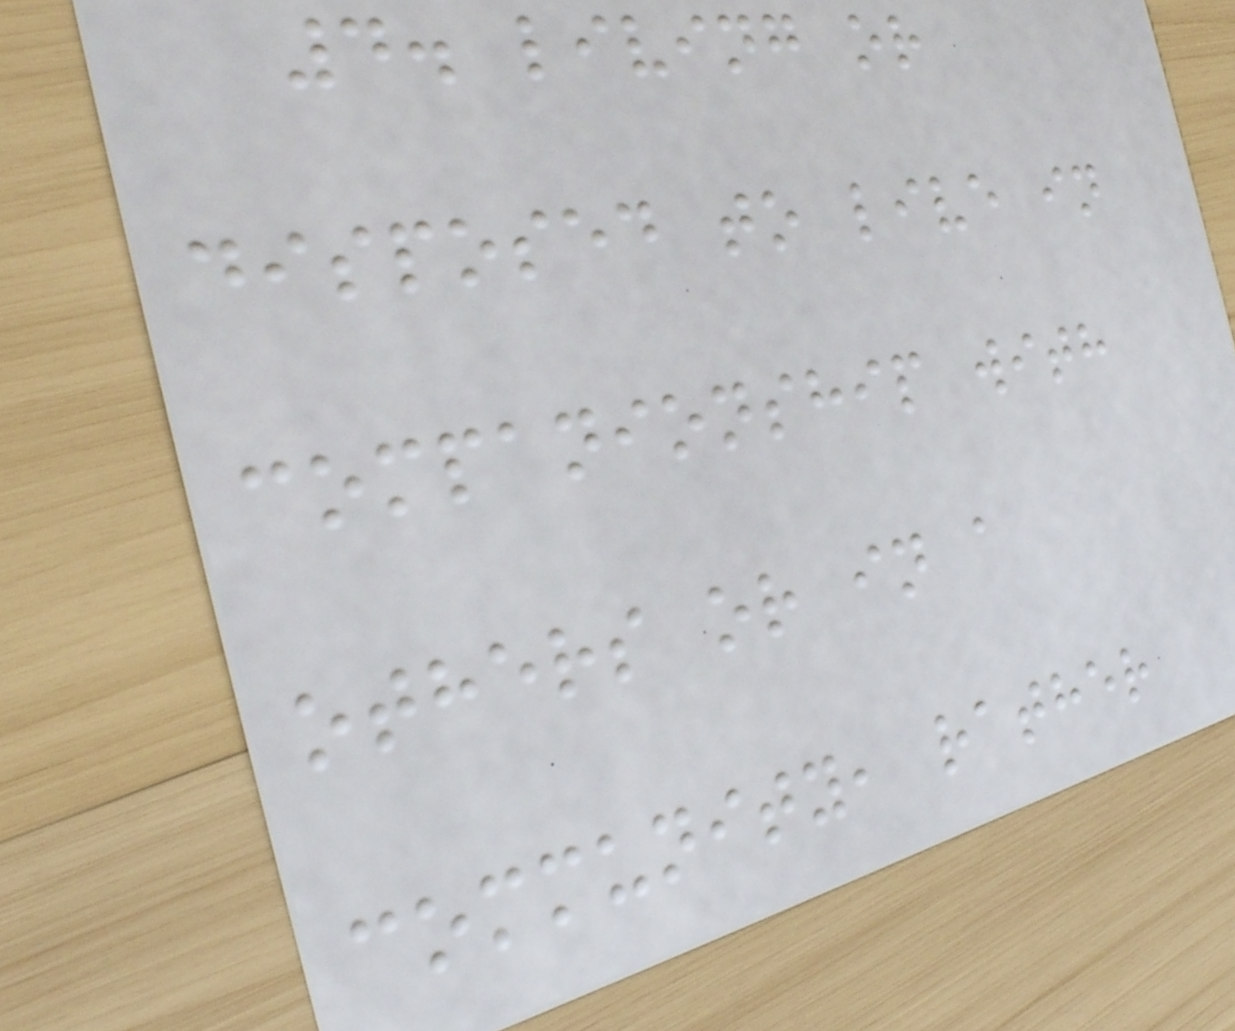4. living or
disposed to live in
companionship with
others or in a
community, rather
